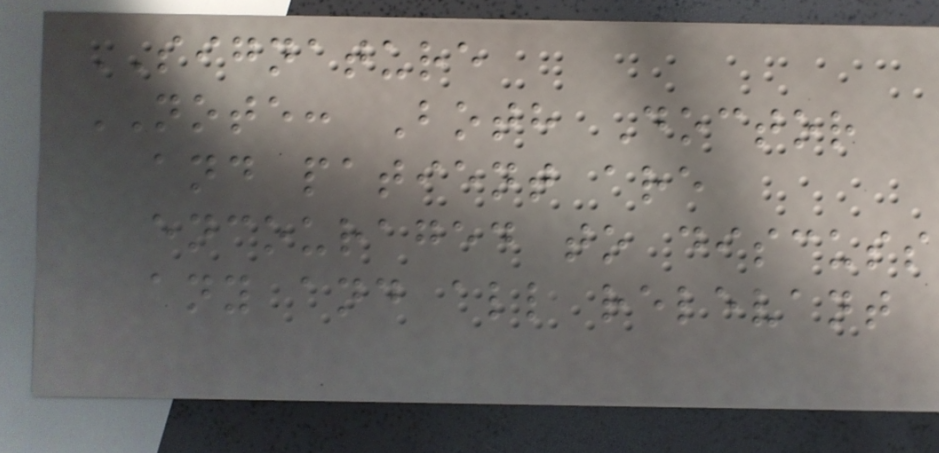SIGNATURE
NOTE: Both Doctor
and patient are
encouraged to discuss
any and all relevant
